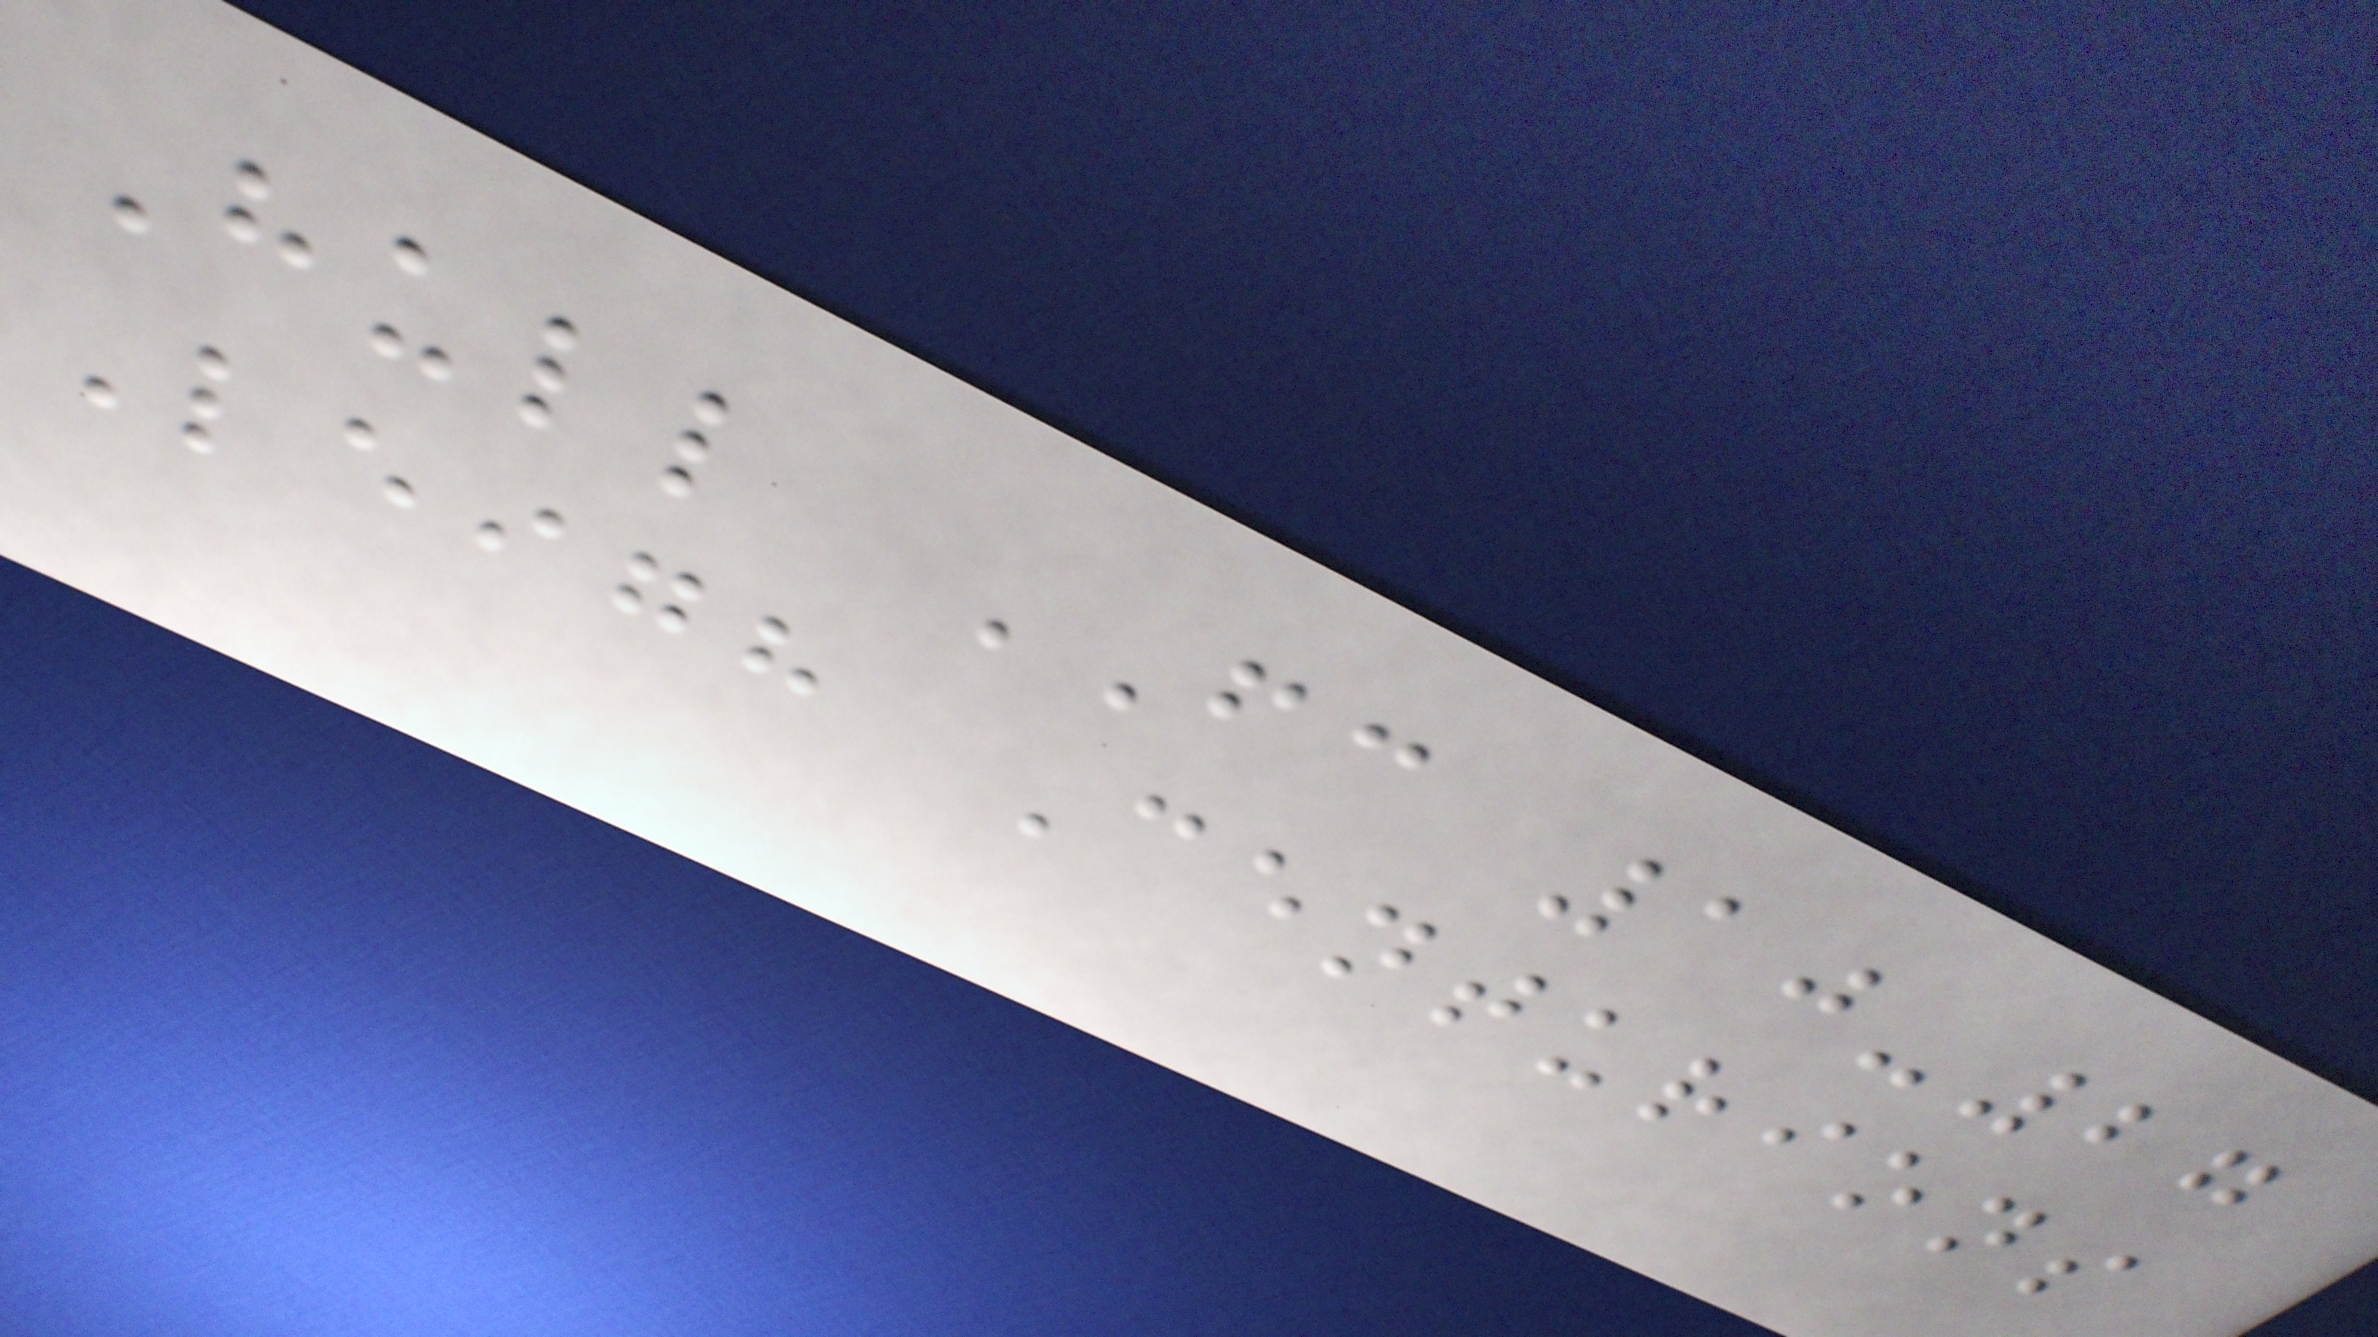Hull FC 10-27
Leigh Centurions
